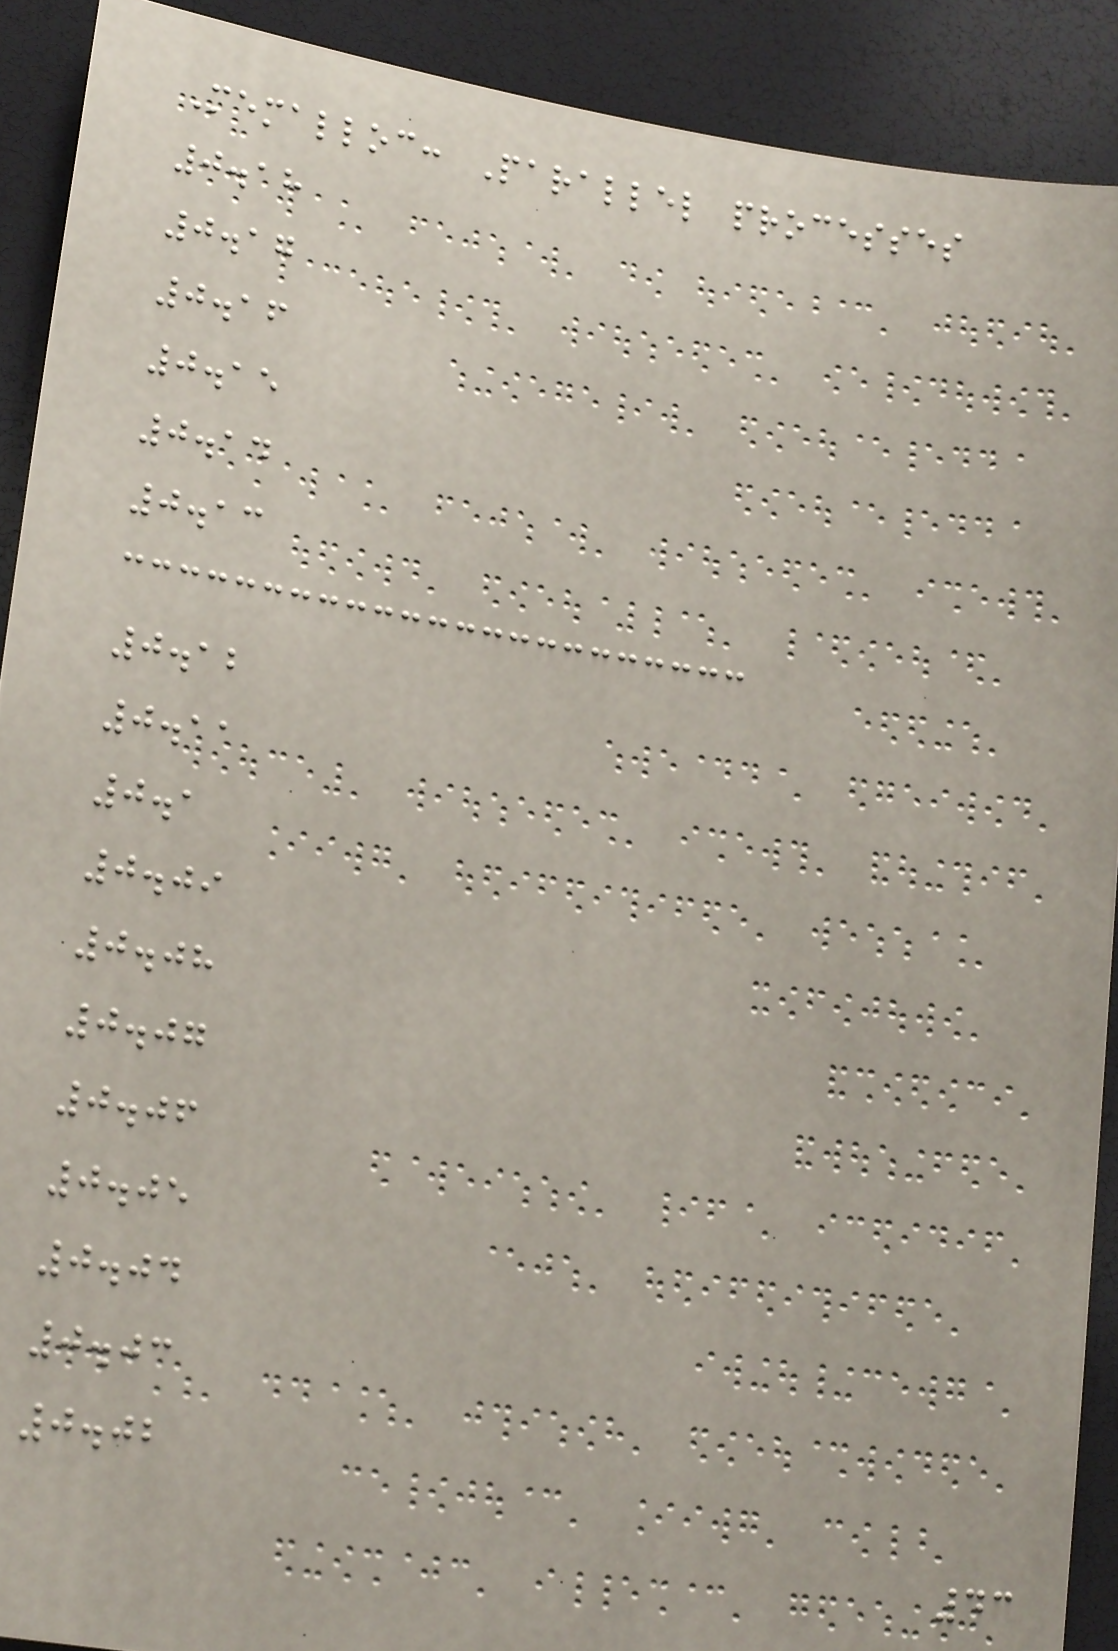Memalloc: Parallel processes
0.18
0.17
0.16
0.15
0.14
0.13
0.12
0.11
0.1
0.09
0.08
0.07
0.06
0.05
0.04
0.03
0.02
43
